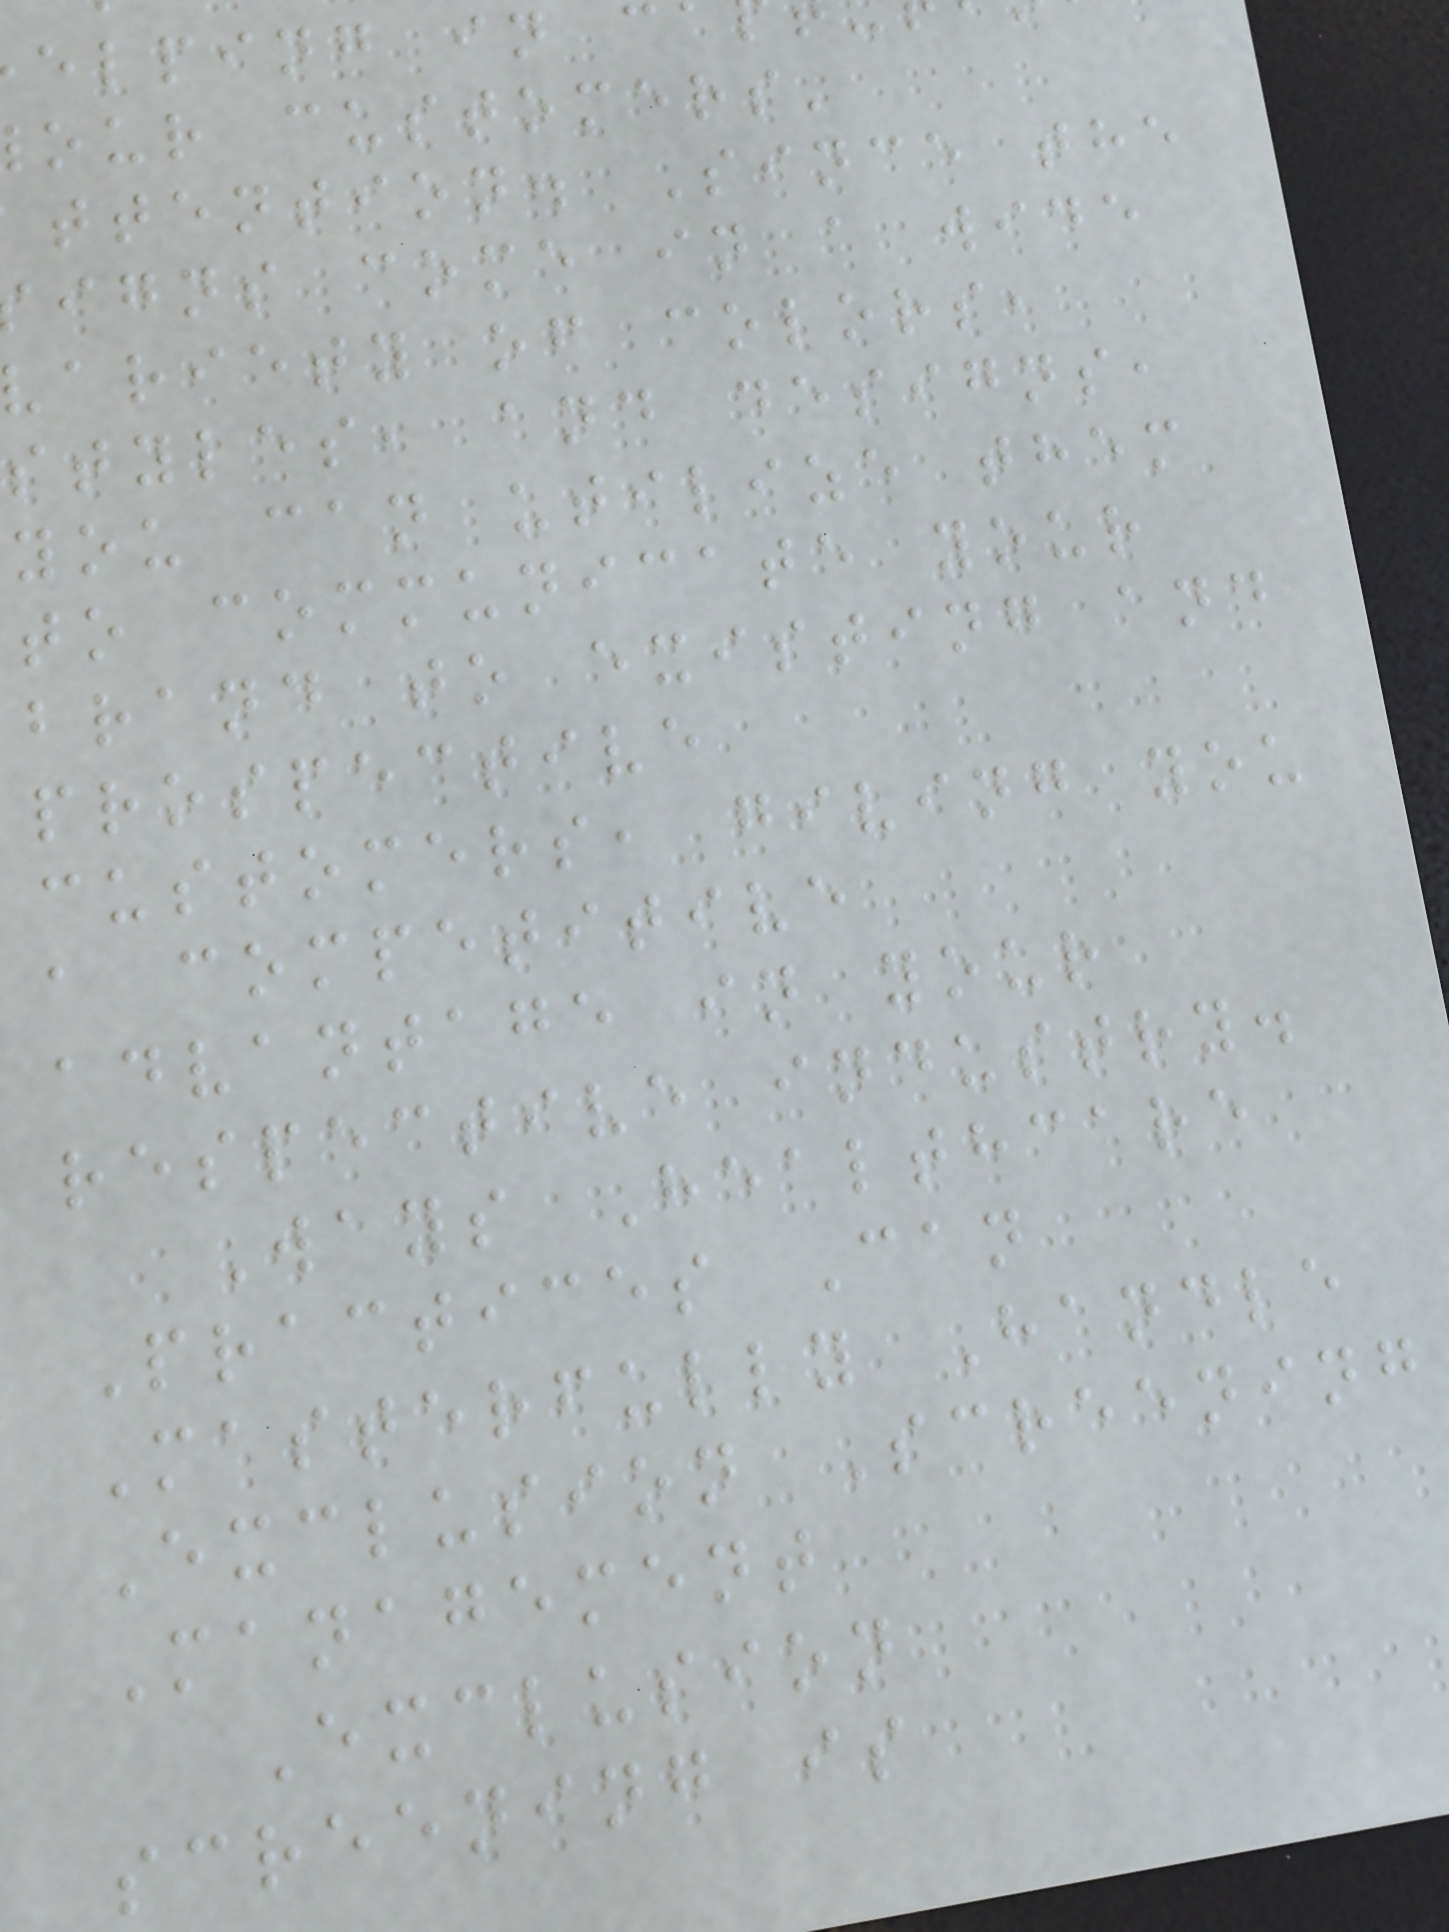elping in c
our customers'
ttention. Since the
igns come in a wide
variety of colors,
styles, and designs,
you can utilize them
to communicate your
brand to existing and
prospective
customers, giving you
a competitive
advantage in your
respective industry.
Ways Healthcare
Practices Can
Masterfully Handle
Exclusion Screening
Management
Exclusion
screening is
